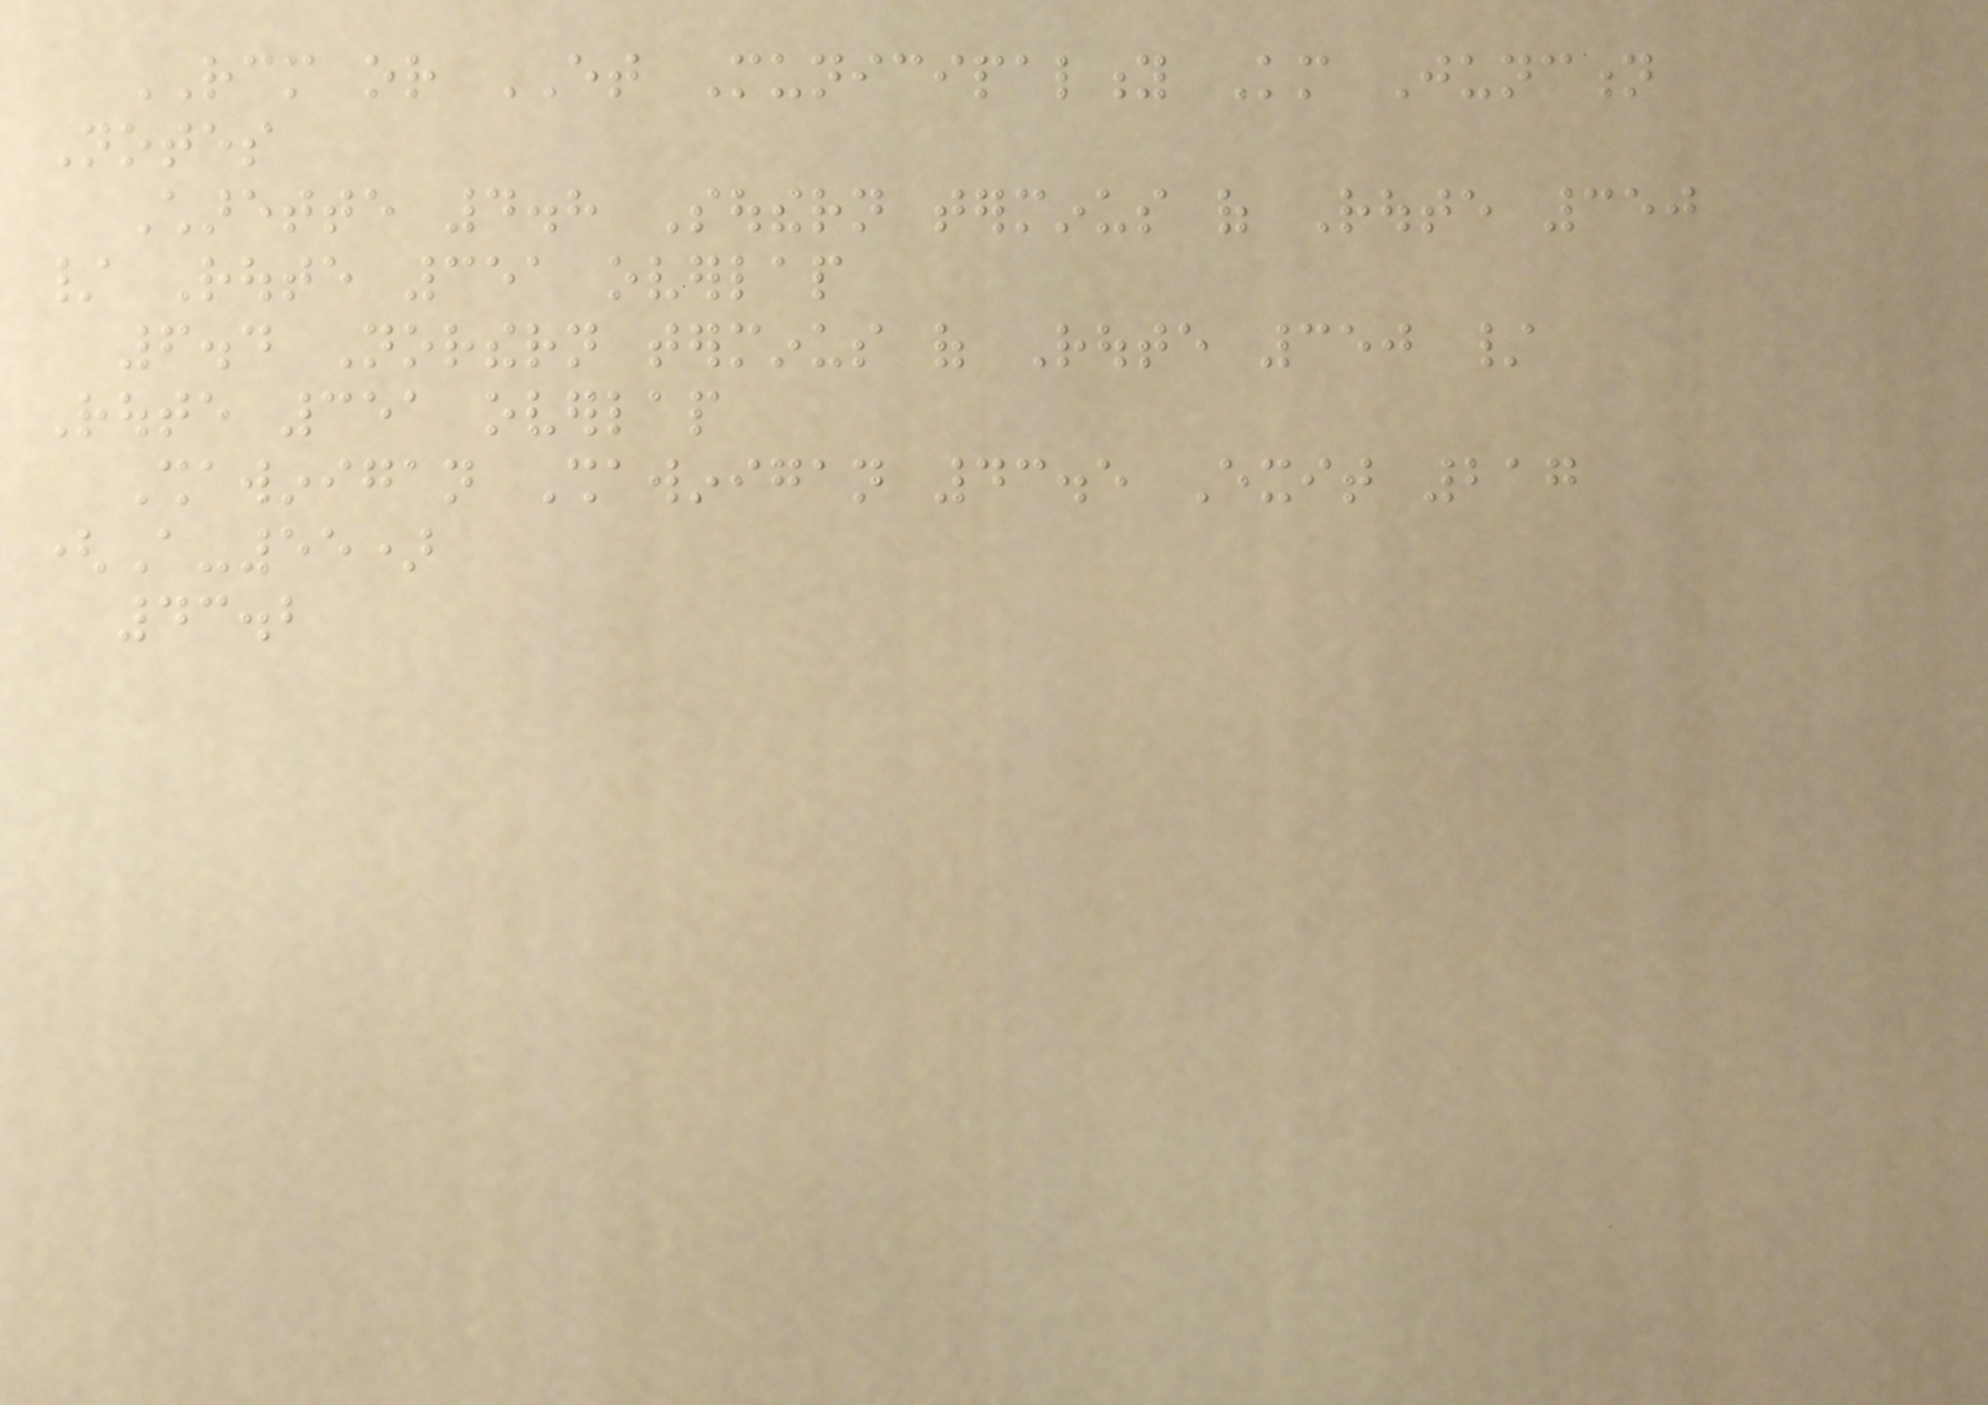RCM or ET Municipality Km Junction
Notes
Charette 4.8 Southern terminus of Route 350
/ Route 351 overlap
6.4 Northern terminus of Route 350 /
Route 351 overlap
Shawinigan Shawinigan 43.5 Exit 217
(A-55)
43.2
